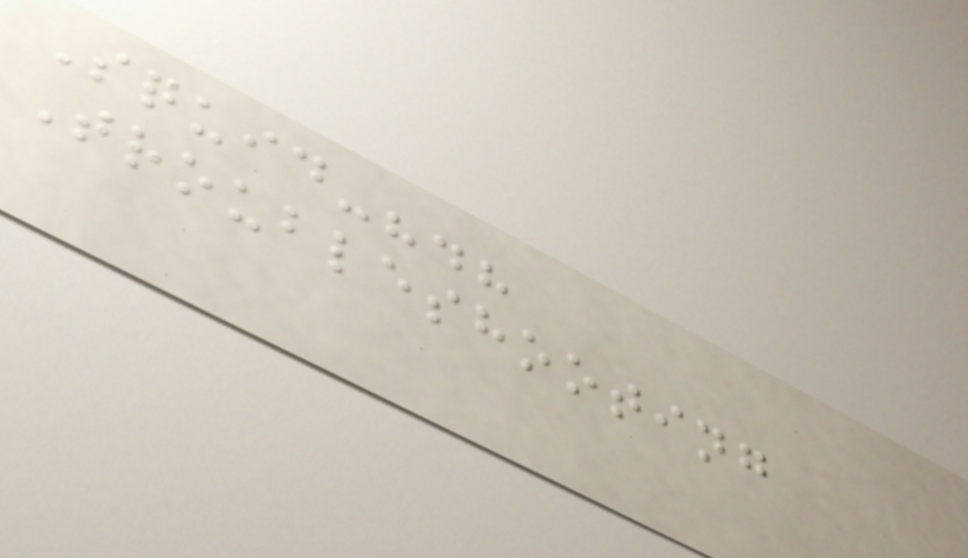Squid-?.?
Troubleshooting
